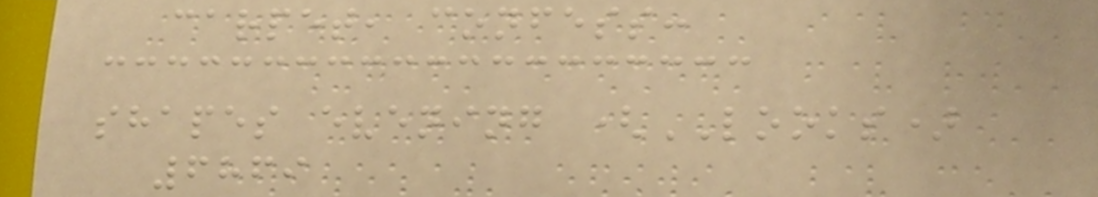carpet, confess:
shapes evening (LOOKS)
6869
